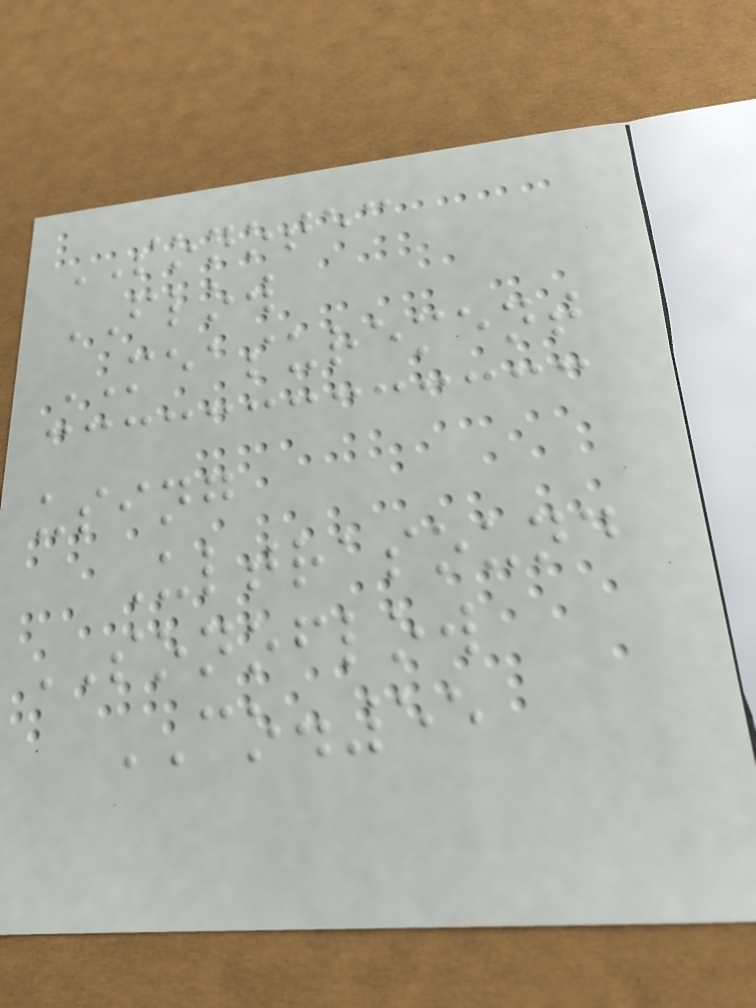SONOTEC
FLOW
MEASUREMENT
using
Ultrasound
SONOFLOW
CO.55
